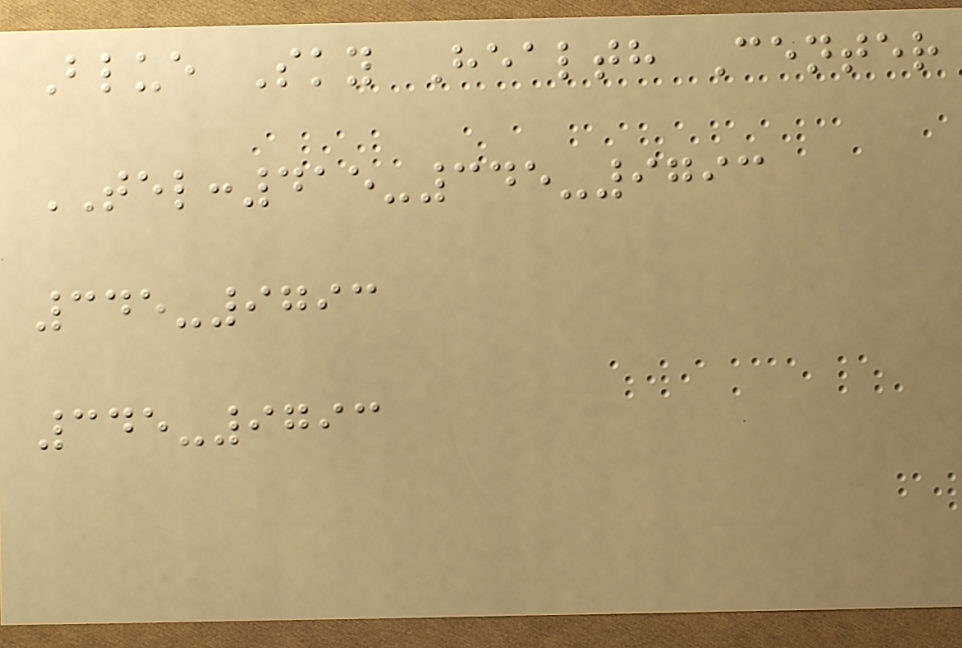Blue Sky Health Center
TEL:415-345-9793
345-9793
345-9793
